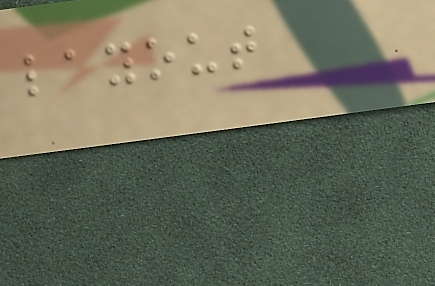layout
